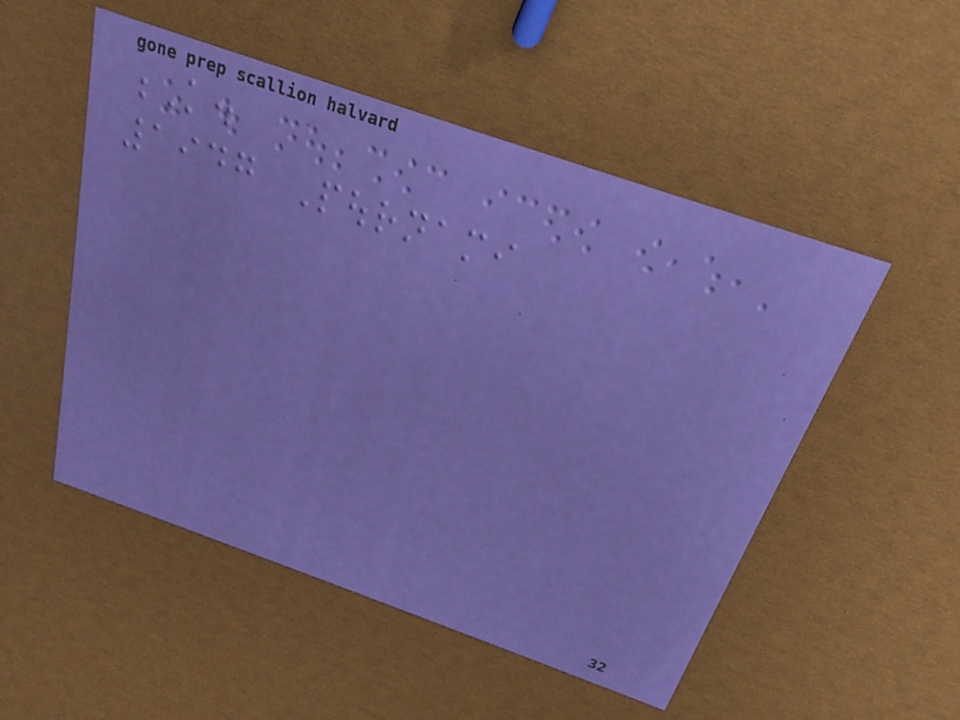K.
1947 Pournami
